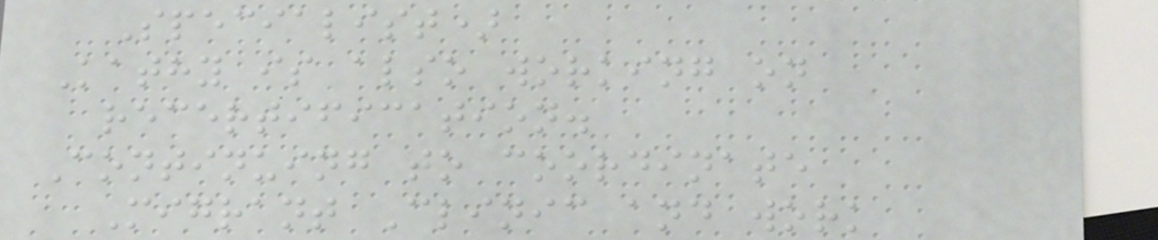Specialist)
Kathy is also working on
recertification.
Continuing to coordinate
Migrant Clinic and work
